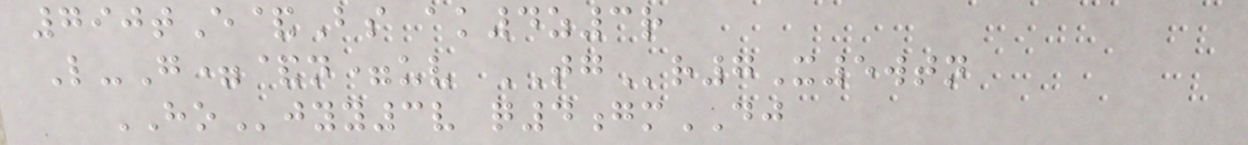790tE&Bs ak4z3r
L-G=&n=uv TGr7X5wtn
HOjyy3v q4gmDJ
